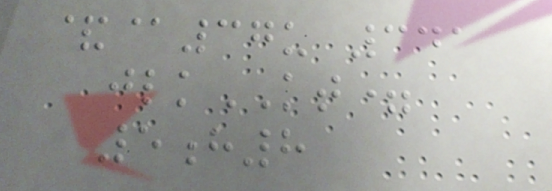&@37u 341
jlkKT=
5h8
